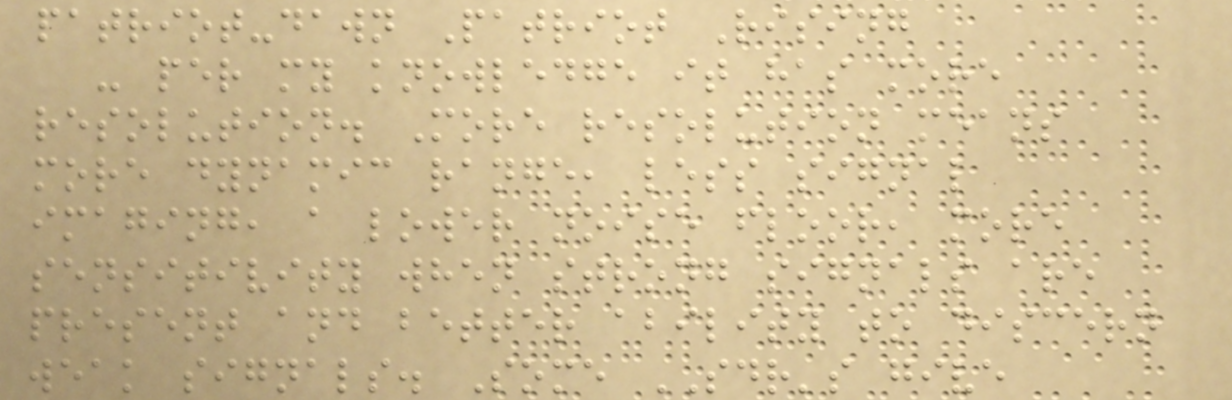patriot-dawn Patriot Rising
- per my knowledge it has more
resolution. More resolution means
more dynamic range, less signal
imaging, a lower noise floor, more
sensitivity when strong signals are
present and better ability to discern
weak signals. Some SDR's give
